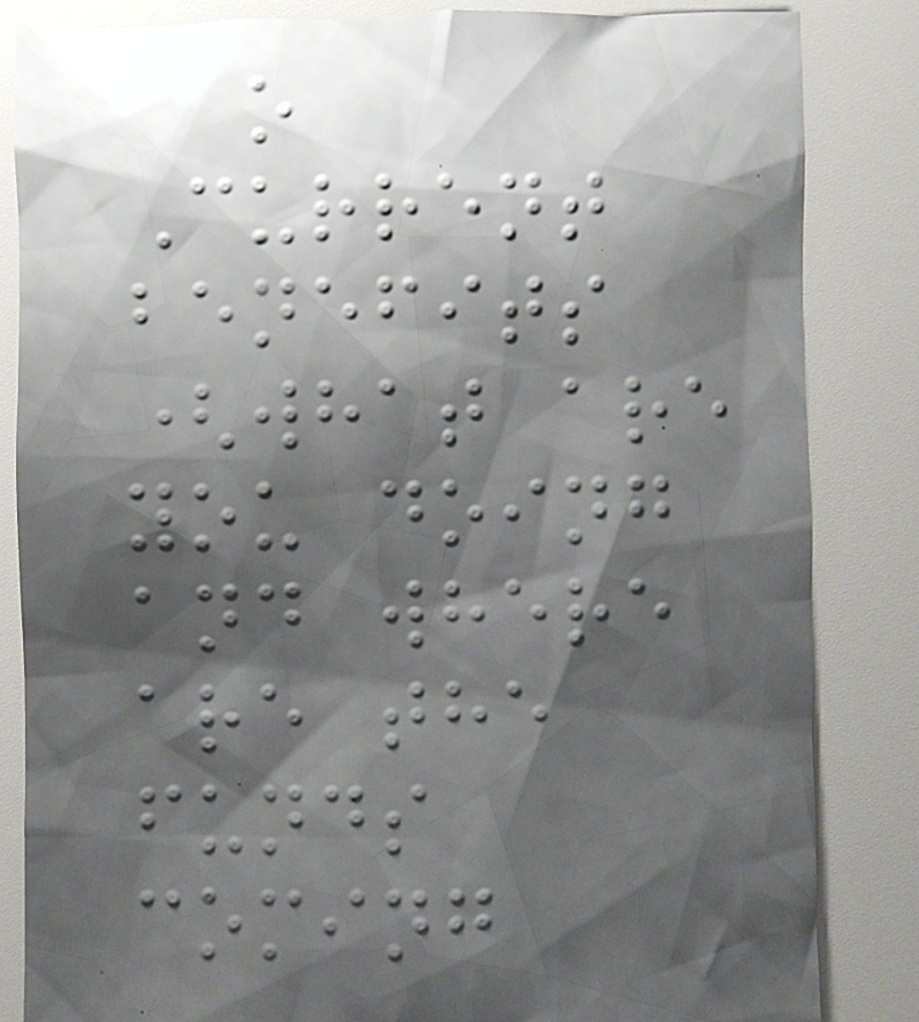o
Current
benefits
(what are
you doing
and where
are the
funds
coming
